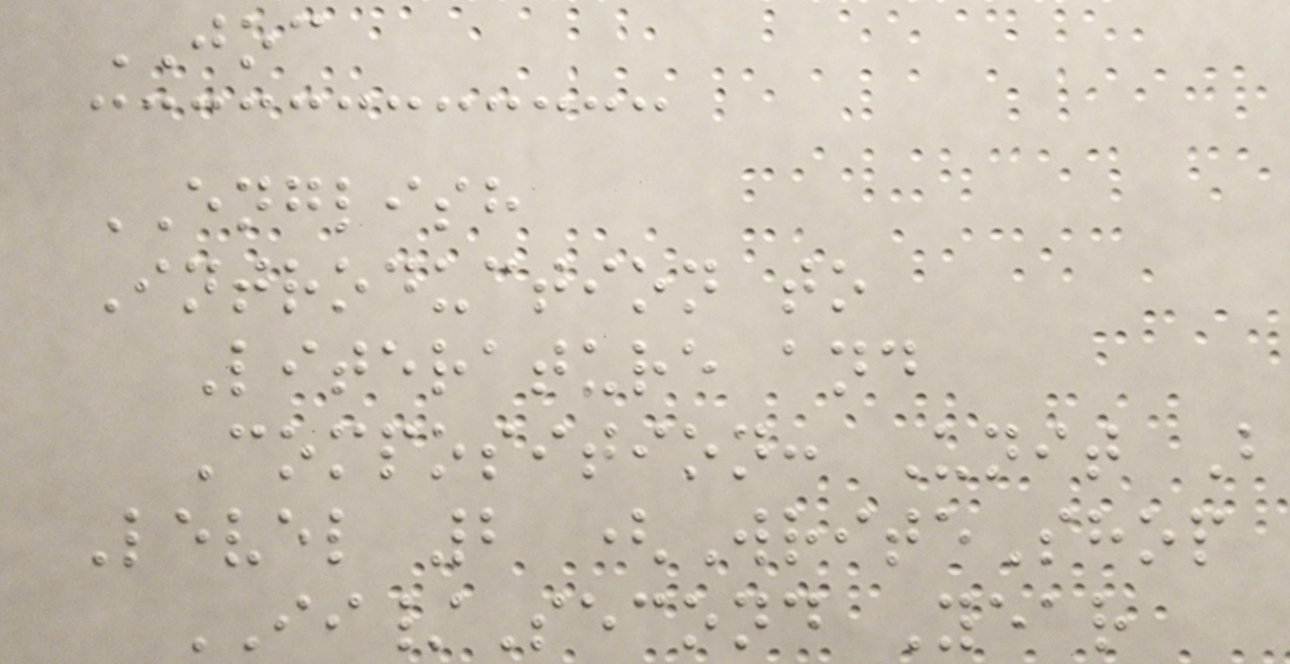JOC
ENGLISH
Introduction to
Literature and
Composition: Unit B
Level 2 (WriteShop
II/Second Year
